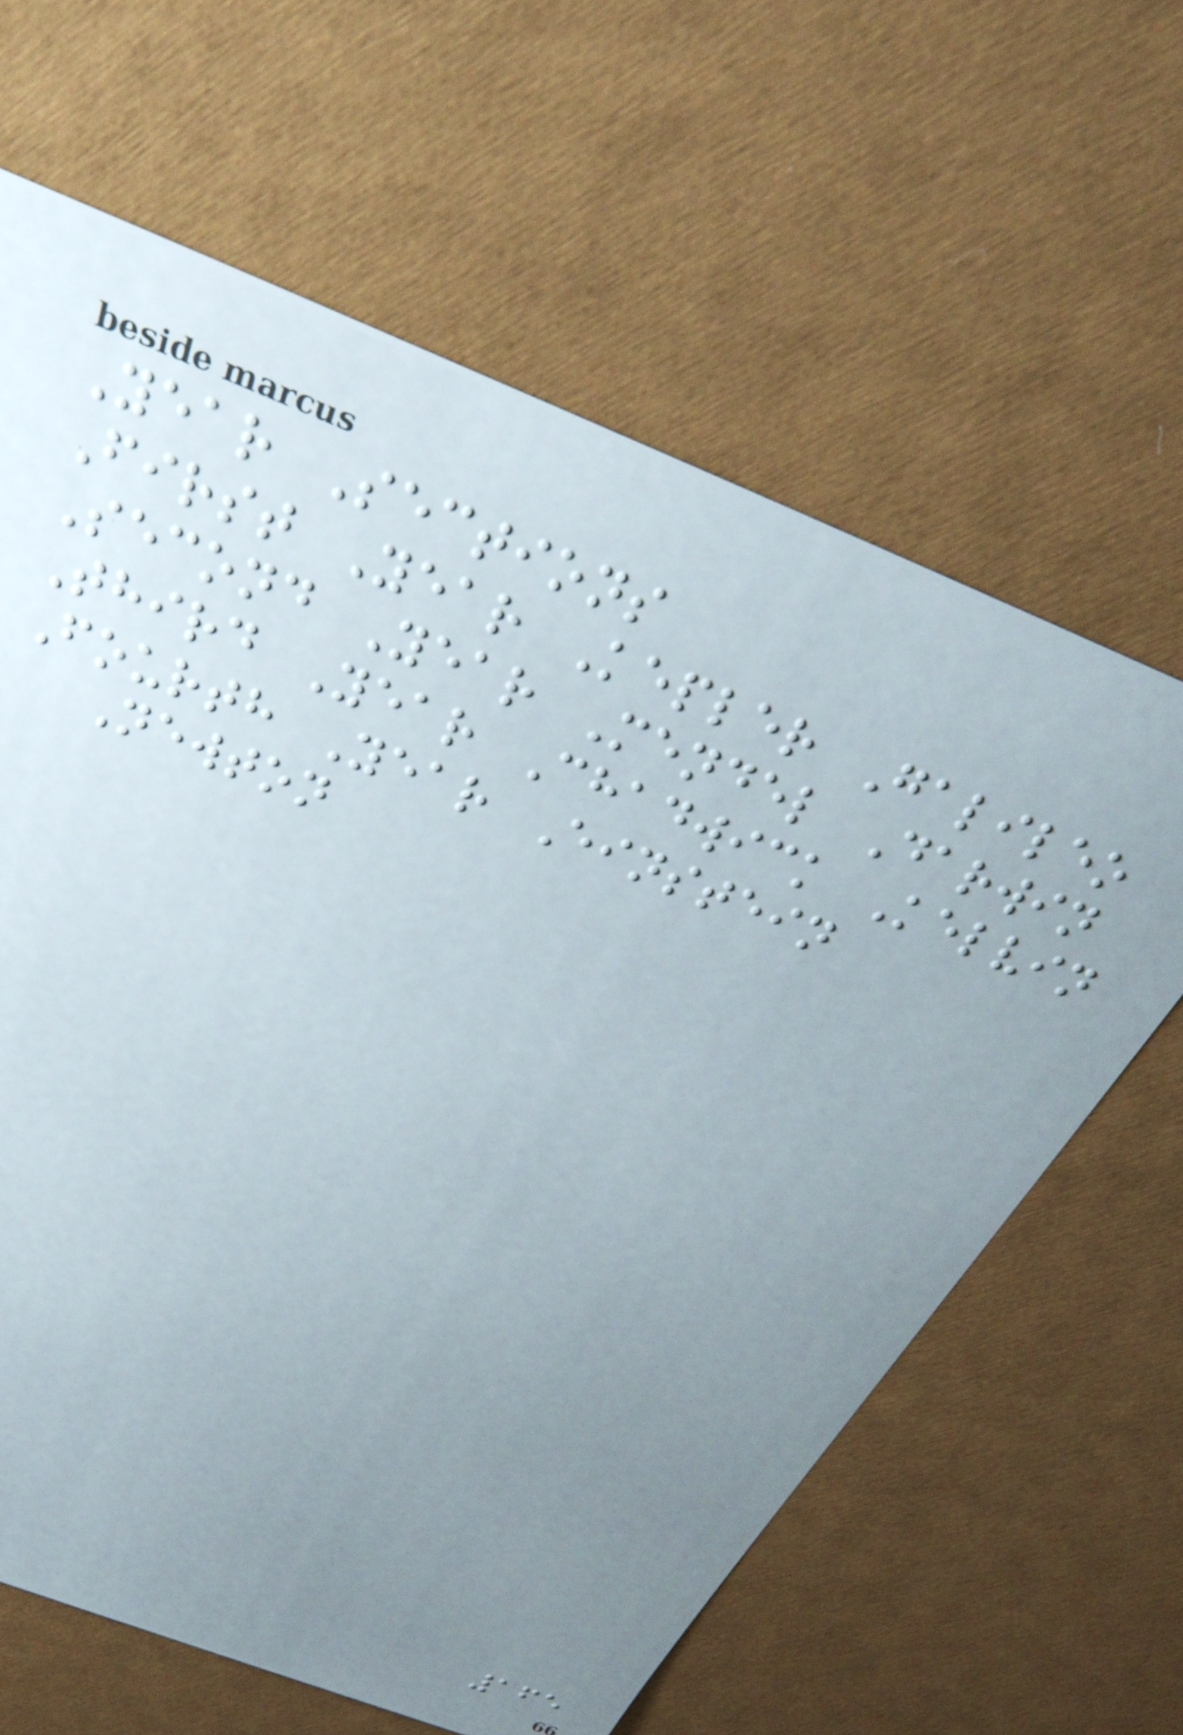Year Sections
First Year Kepler Galileo
Second Year Mendel Darwin
Third Year Chadwick Kelvin
Fourth Year Einstein
Newton
165
